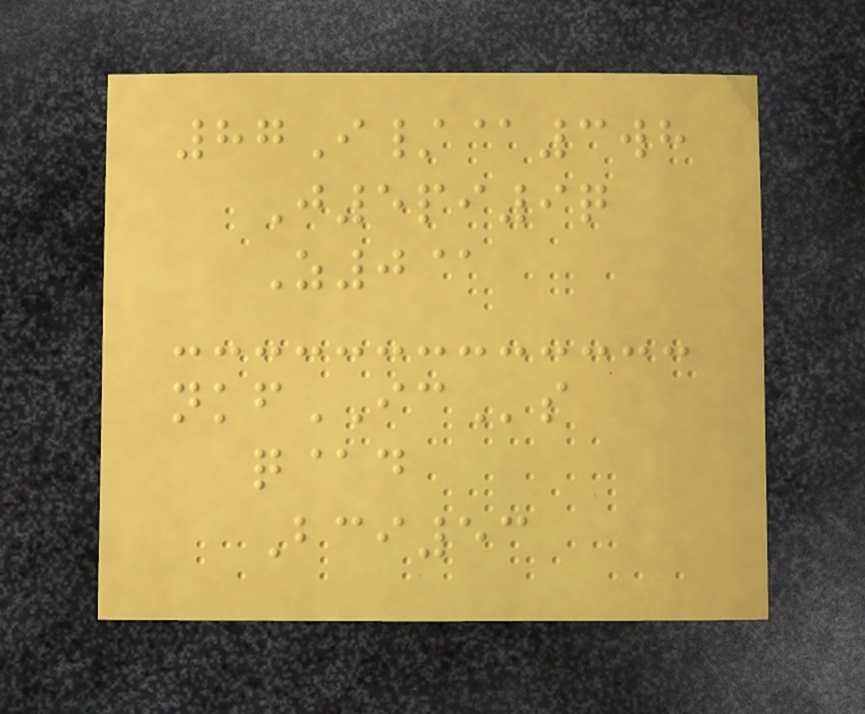87I/@3wh
J5pi9q
Z0@
nkfICs
q@d
Bci53
